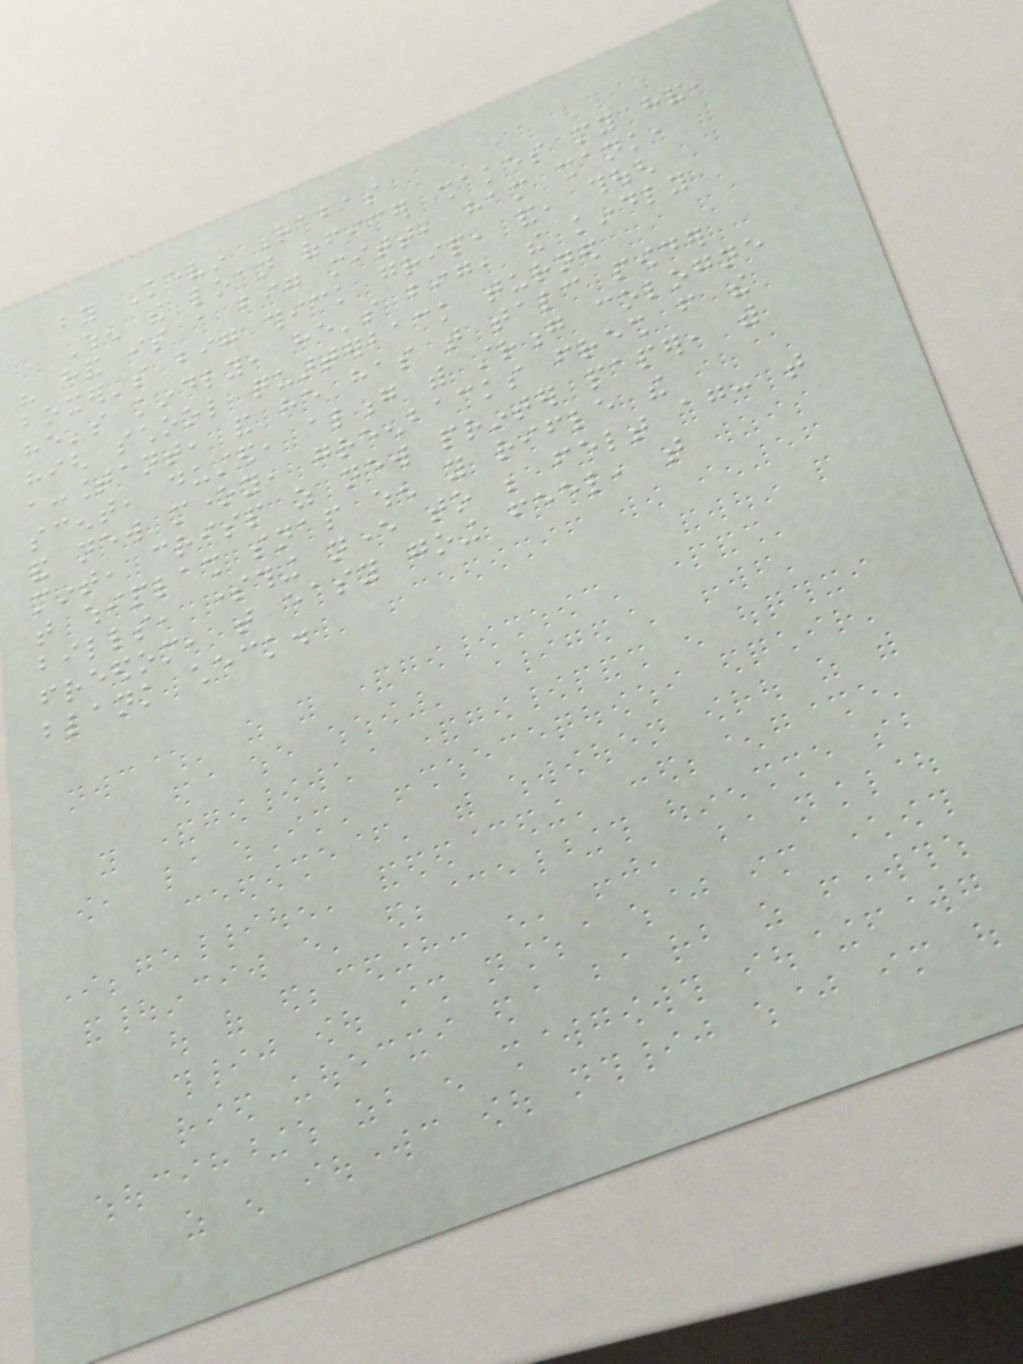by Kevin Rabas
When the loan officer shakes my hand,
his hand is a big mitt, ham shank,
boxer's big thick grip, and, though
he's kindly, he's big, the kindly
high school quarterback turned
accountant, and he has that talc powder
scent, dusted, along with strong cologne
and new money, greenbacks fresh from the
mint, crisp as new printer paper, with
that whiplash snap when you rifle the
bills, something never to be felt again: that
freedom, that easy going feel, that
blank check.
